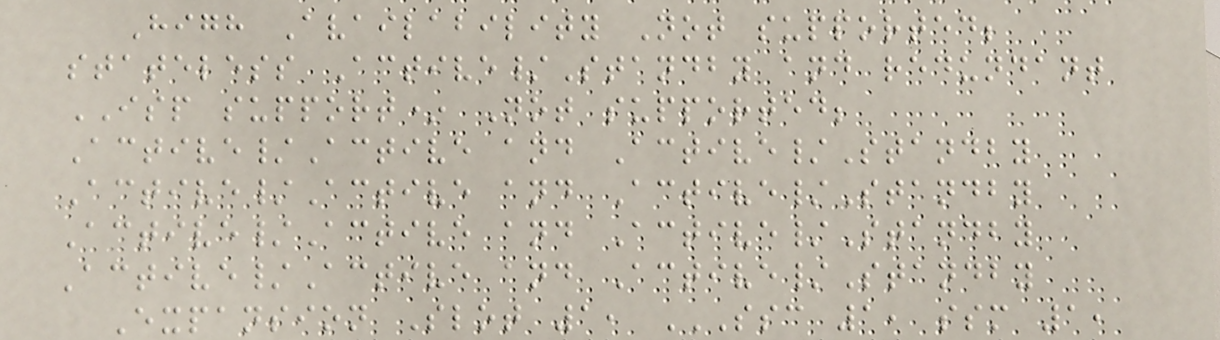High Availability Not supported;
stateless Active/Standby and redundant
ISP support* Not supported;
Active/Active and Active/Standby
Active/Active and Active/Standby
Active/Active and Active/Standby
Active/Active and Active/Standby
Expansion Slot 1, SSC 1, SSM 1,
